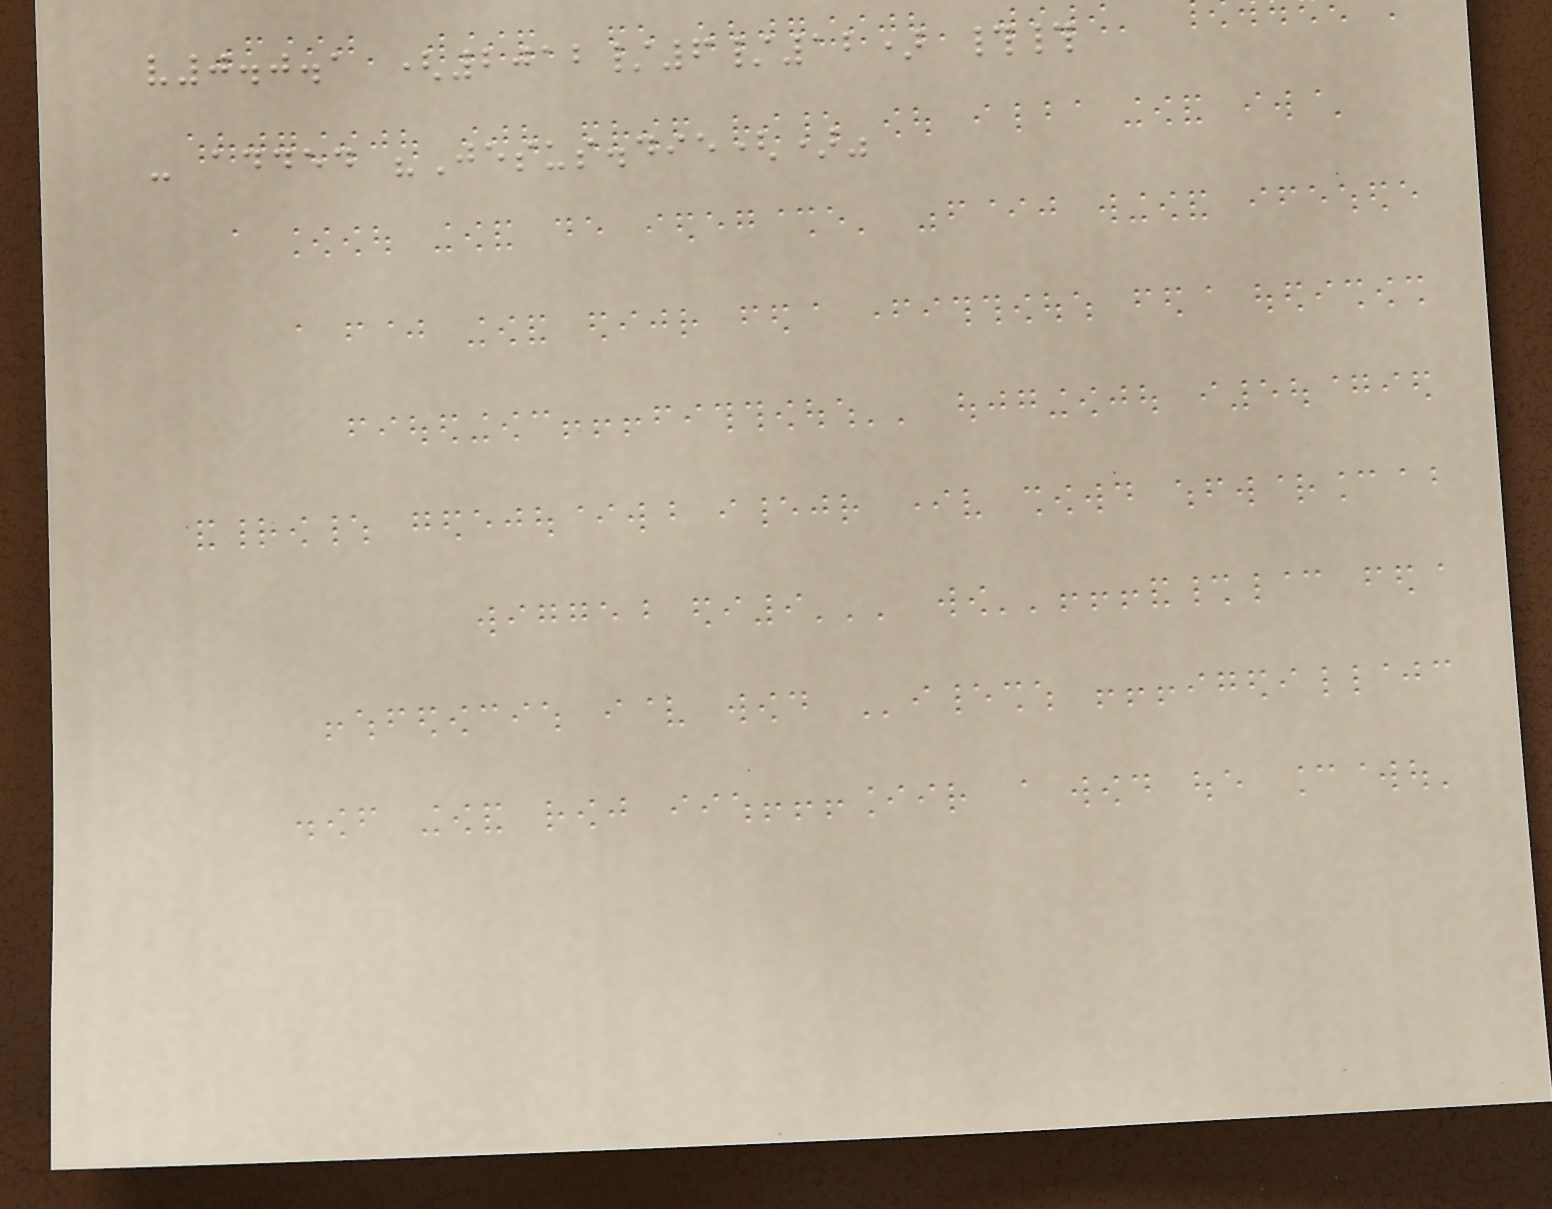v0.0.1 (2012/6/12) ##
- added "Jesus.die()"
